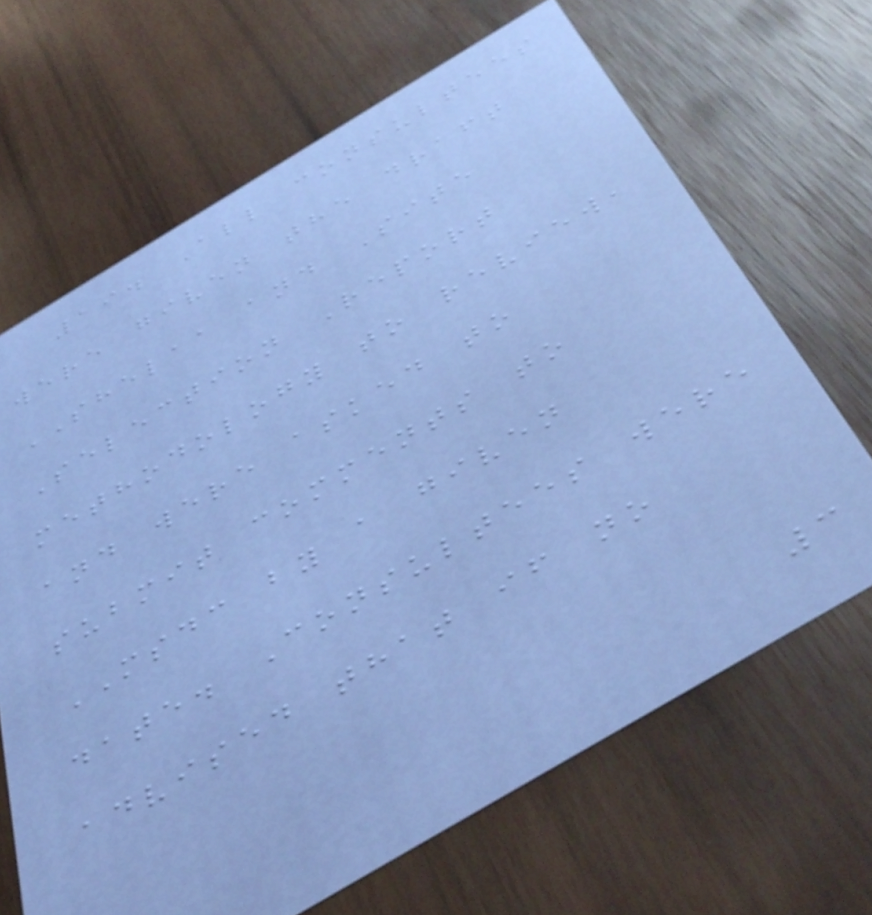19. All consultees
were given the draft
SHELAA and Site
Selection Report
methodology to review,
and were asked to
submit comments to
MSDC by a given
date. Consultees were
advised that if no
3
